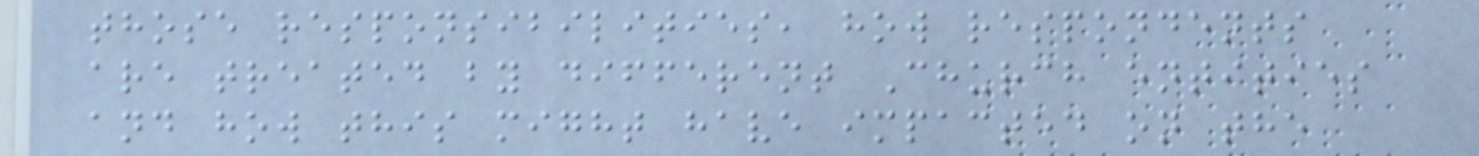those responsibilities, how respondents
are treated by different Church entities
and how this might have impacted on the
